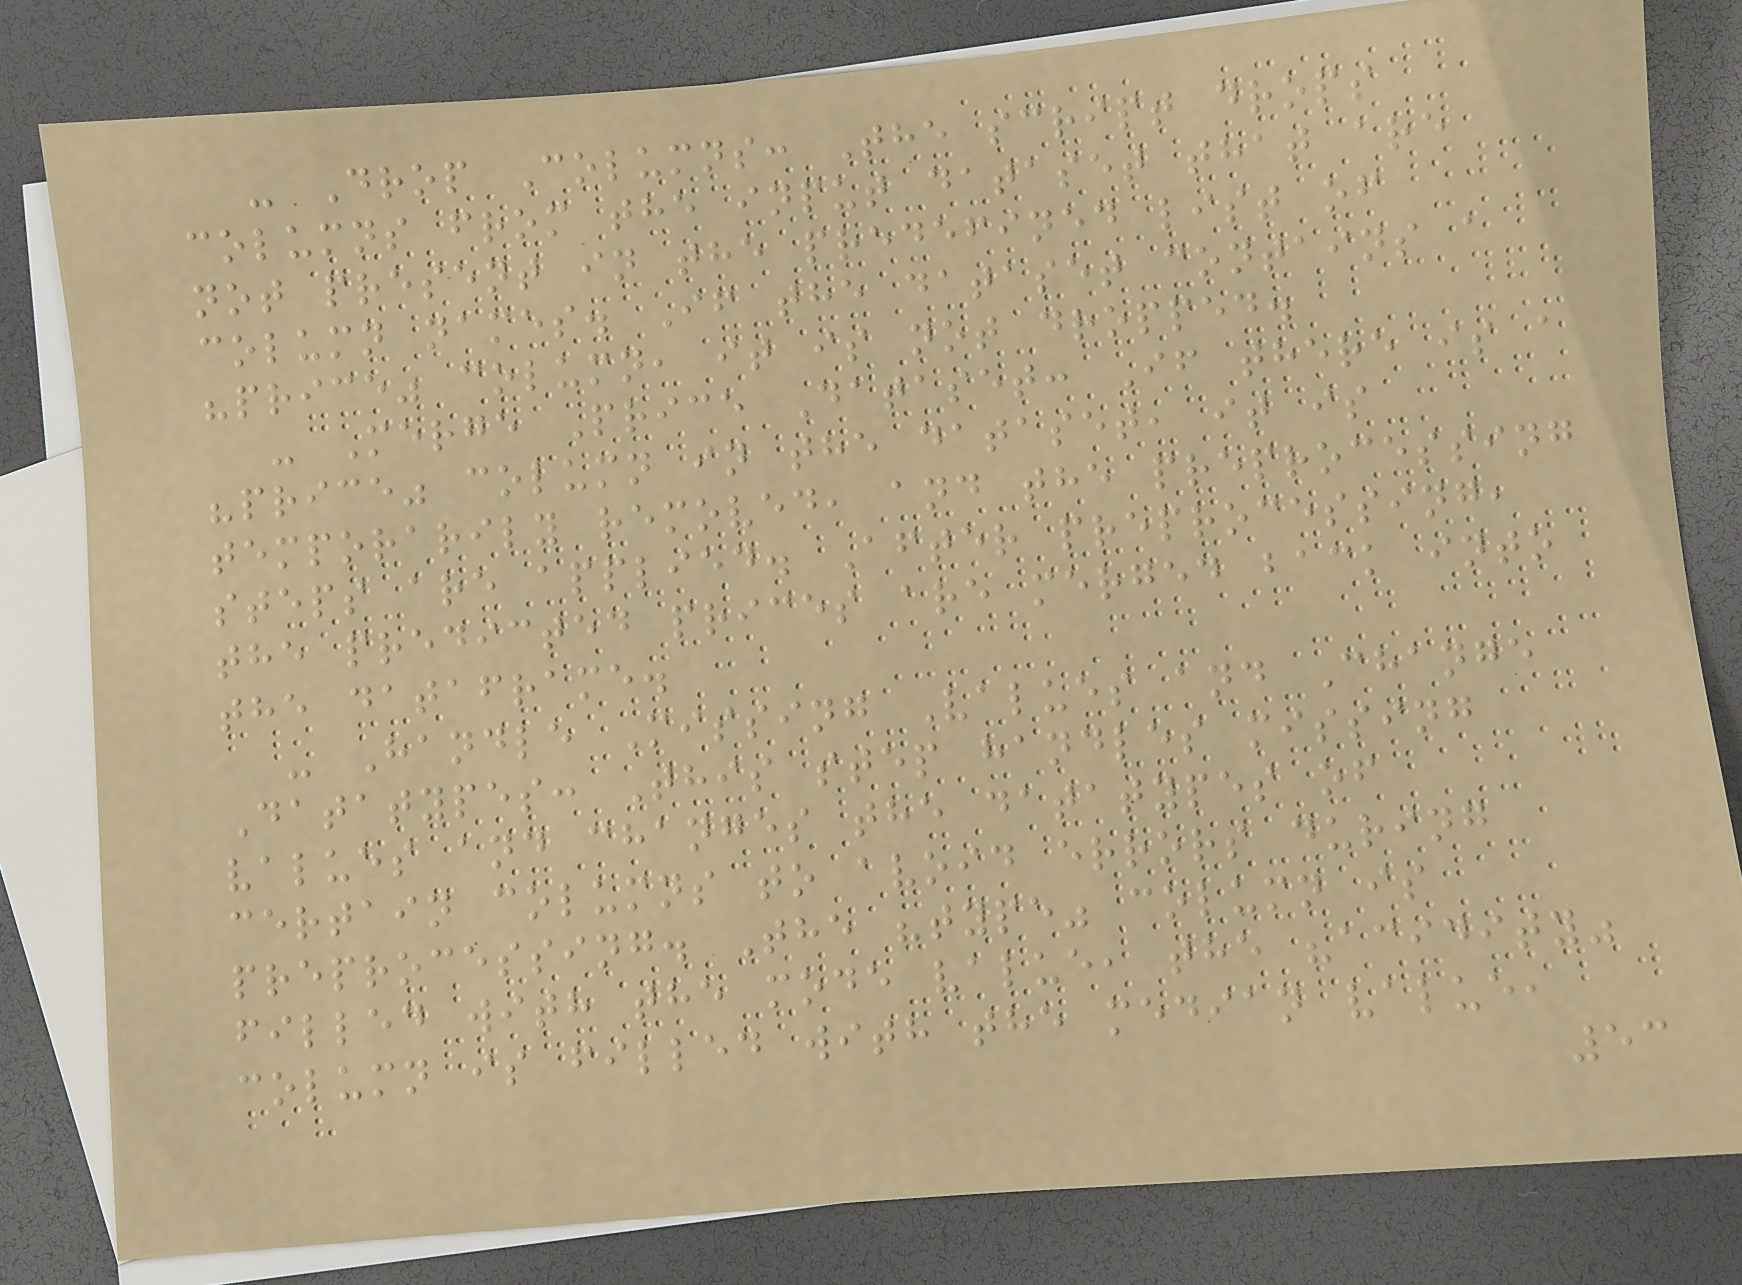- Drop Columns: The script drops
columns from the input dataset that are
not present in the predefined list of
column names. If the dataset contains a
"price" column, it is not dropped.
- Merge Price Dataset: If there is a
"price" column in the dataset, it is
temporarily removed, and the preprocessing
steps are applied. After preprocessing,
the predicted prices are merged back into
the dataframe.
- Handle Missing Values and Change
Datatypes: This step handles missing
values and changes the datatypes of
certain columns to avoid errors during
preprocessing. The "type" column is
filled with the mode value, the "acidity"
column is filled with the median value,
53
